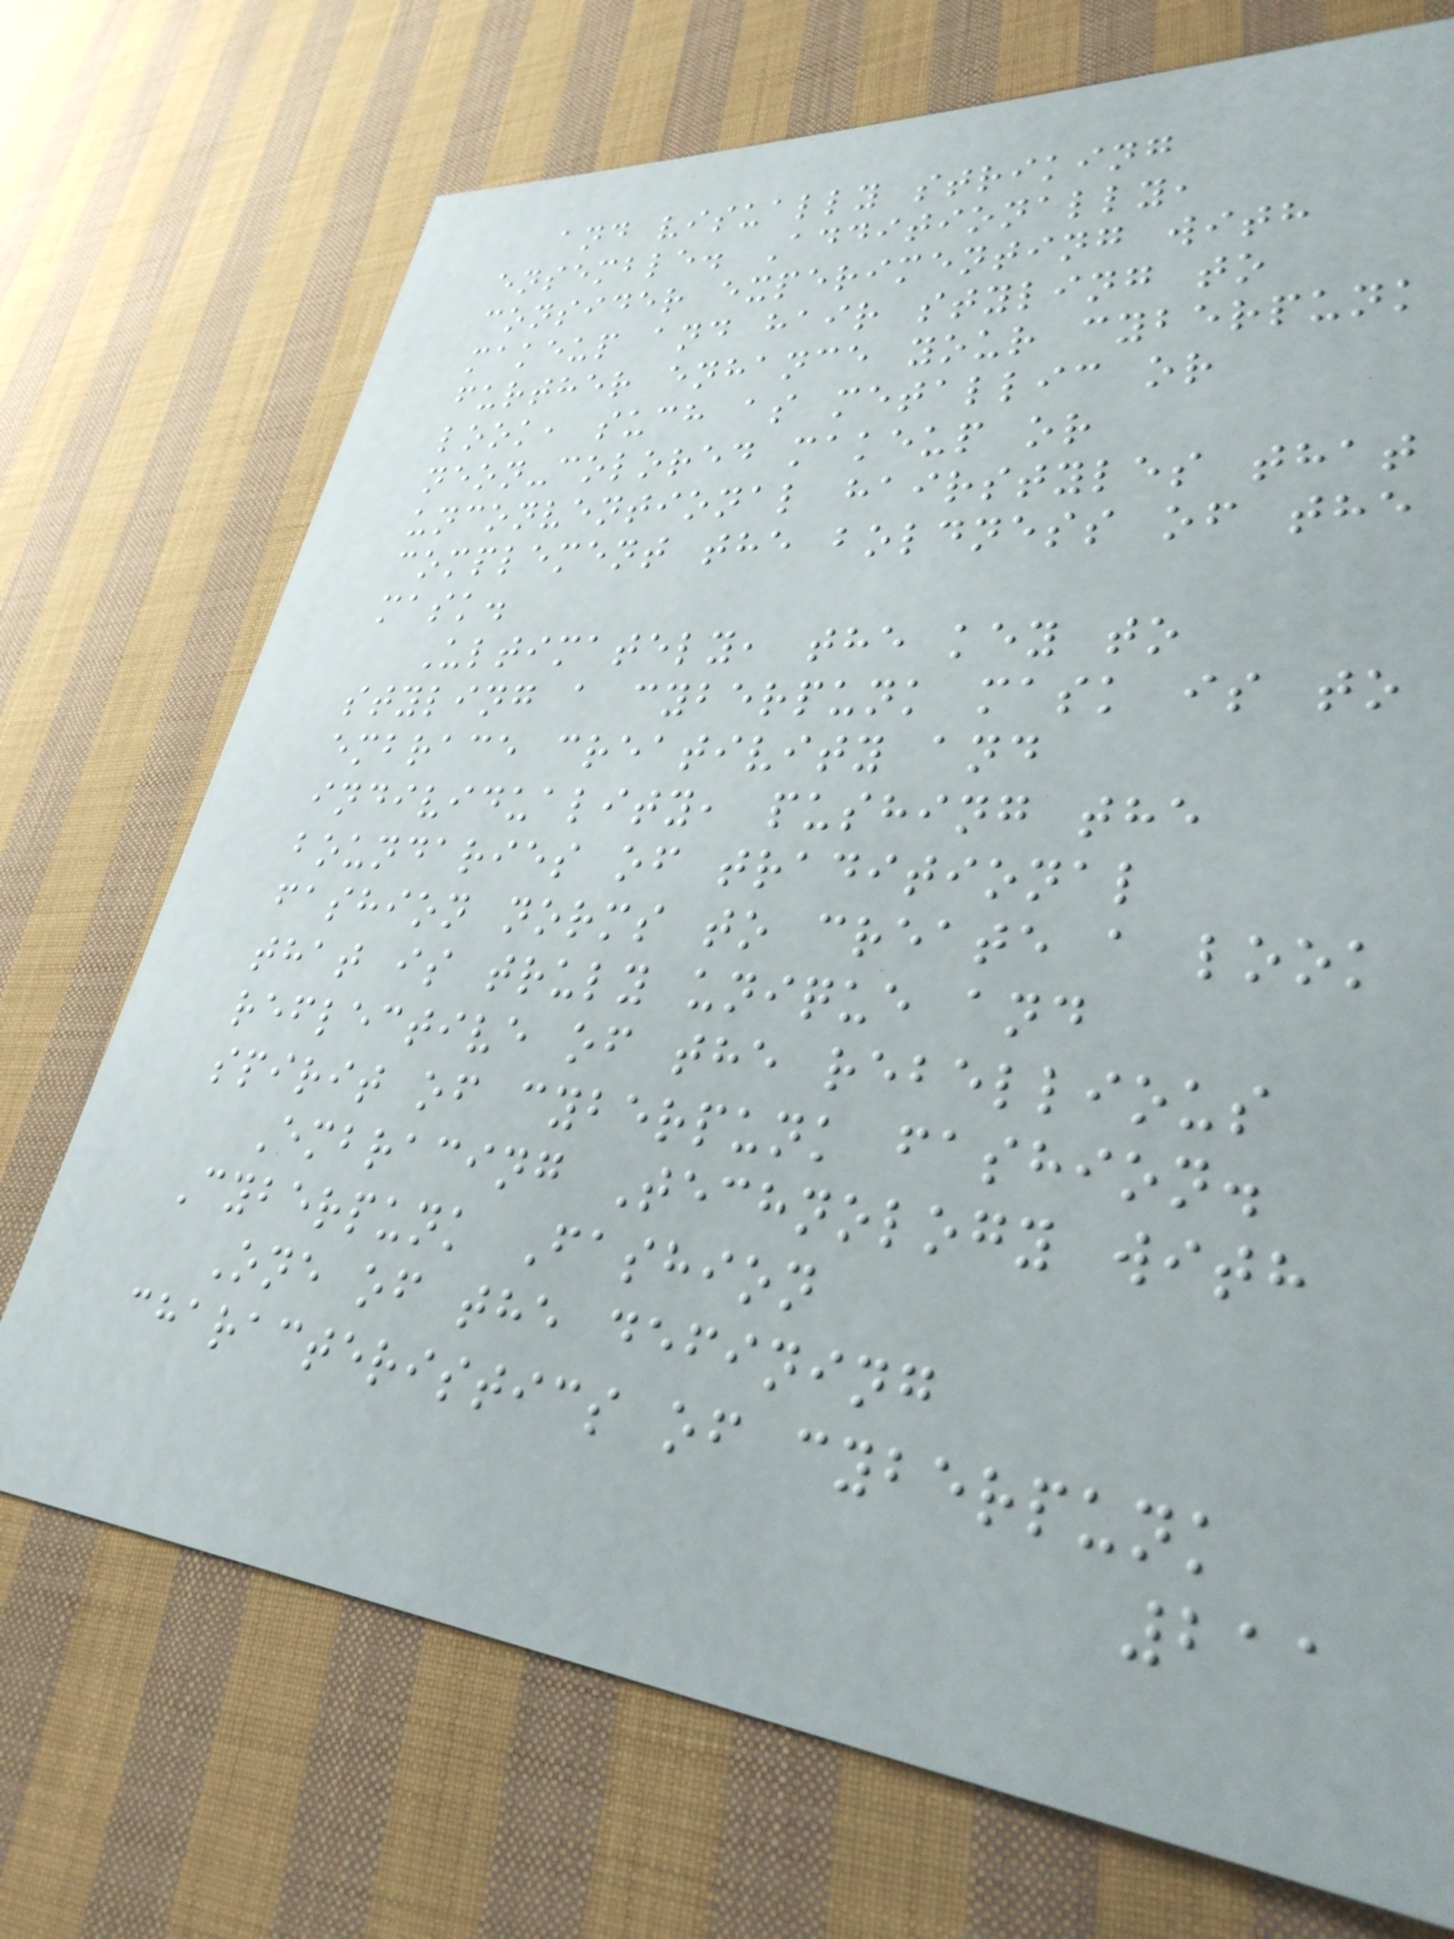and visually striking
ensemble. Additionally,
consider experimenting with
makeup and hair styling to
further enhance your cyberpunk
look, such as metallic or
neon-colored makeup or
unconventional hairstyles that
complement the boldness of the
mask.
Ultimately, the key to
styling a cyberpunk mask is to
embrace creativity and
individuality, pushing the
boundaries of traditional
fashion norms to create a look
that is truly unique and
reflective of the rebellious
spirit of cyberpunk fashion.
Embracing Technology with
Cyberpunk Fashion
One of the defining
characteristics of cyberpunk
211
